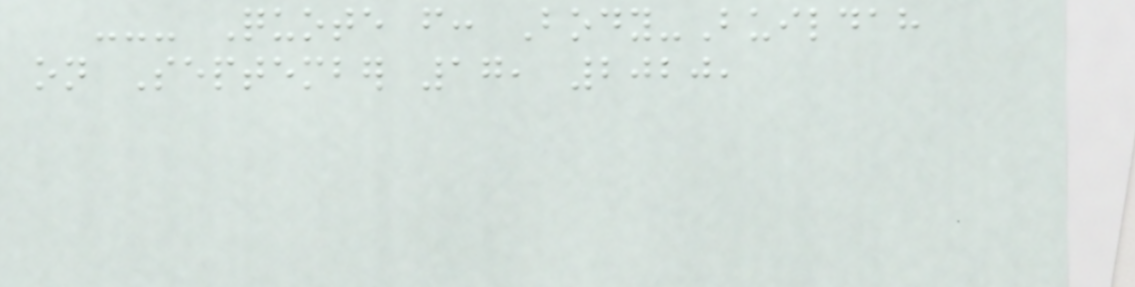--- Quote from: Body-Buildah
on September 17, 2020,
